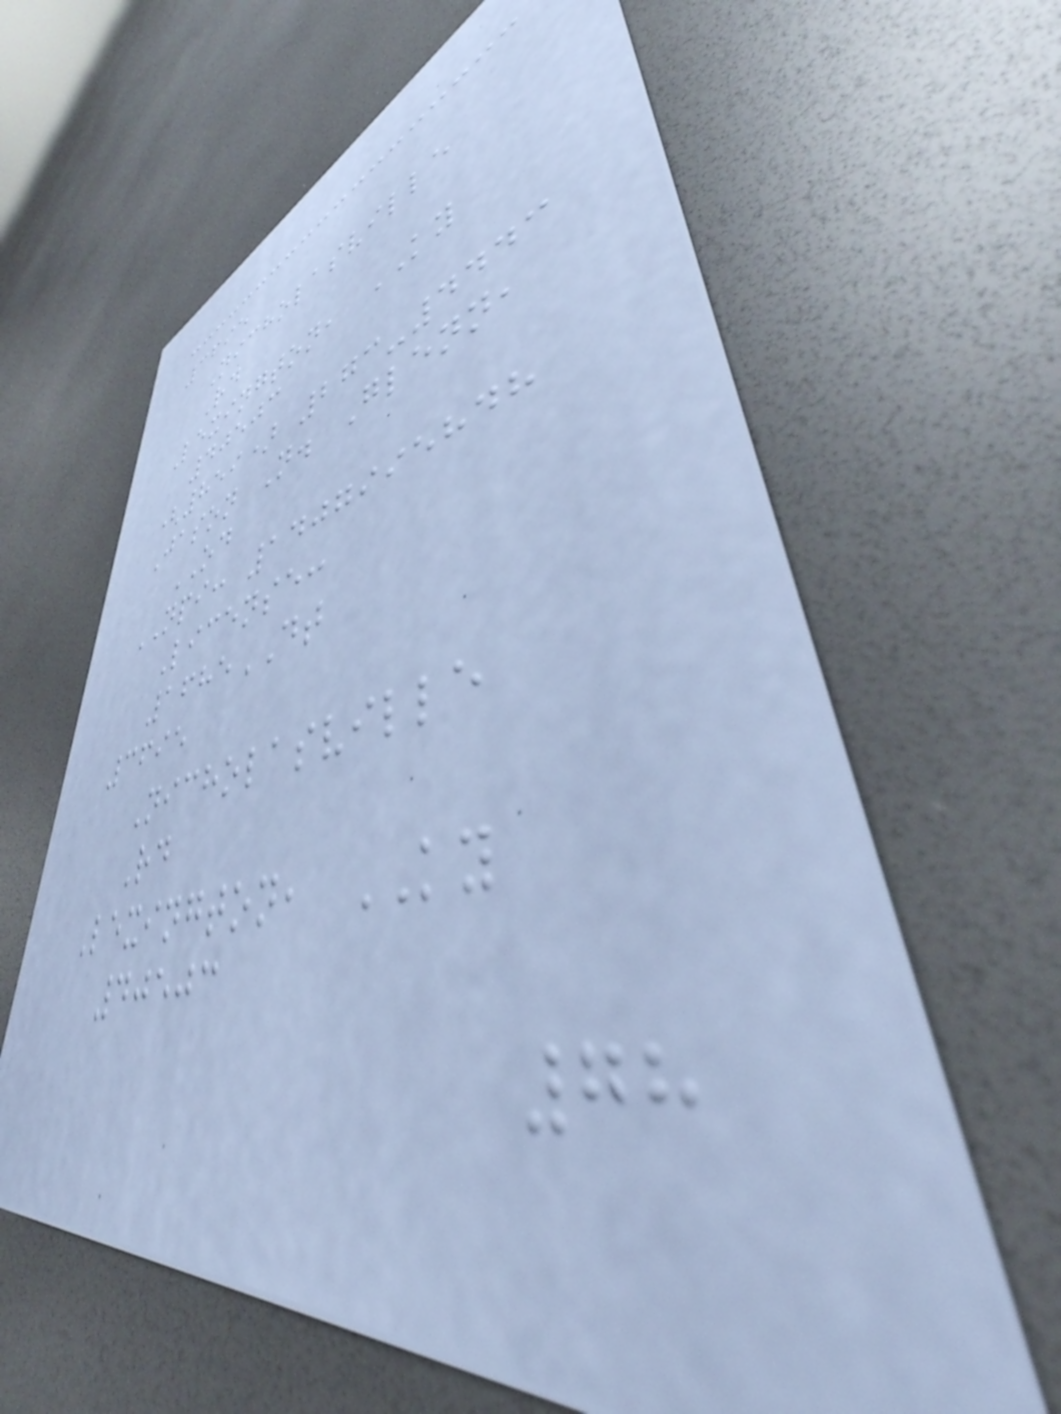3695
Nicholasville
Rd
Lexington, KY
40503
(859) 273-4443
Jason N. Glenn,
OD
NPI: 1407995848
License:
1685DT
3695
Nicholasville
Rd
Lexington, KY
40503
78
